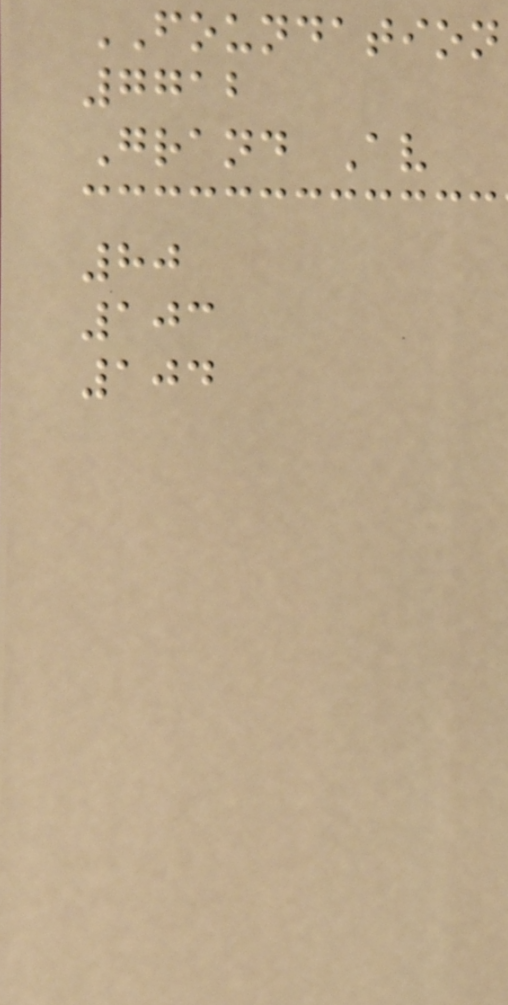FOUNDATION
7712
Grand Av
80
103
104
